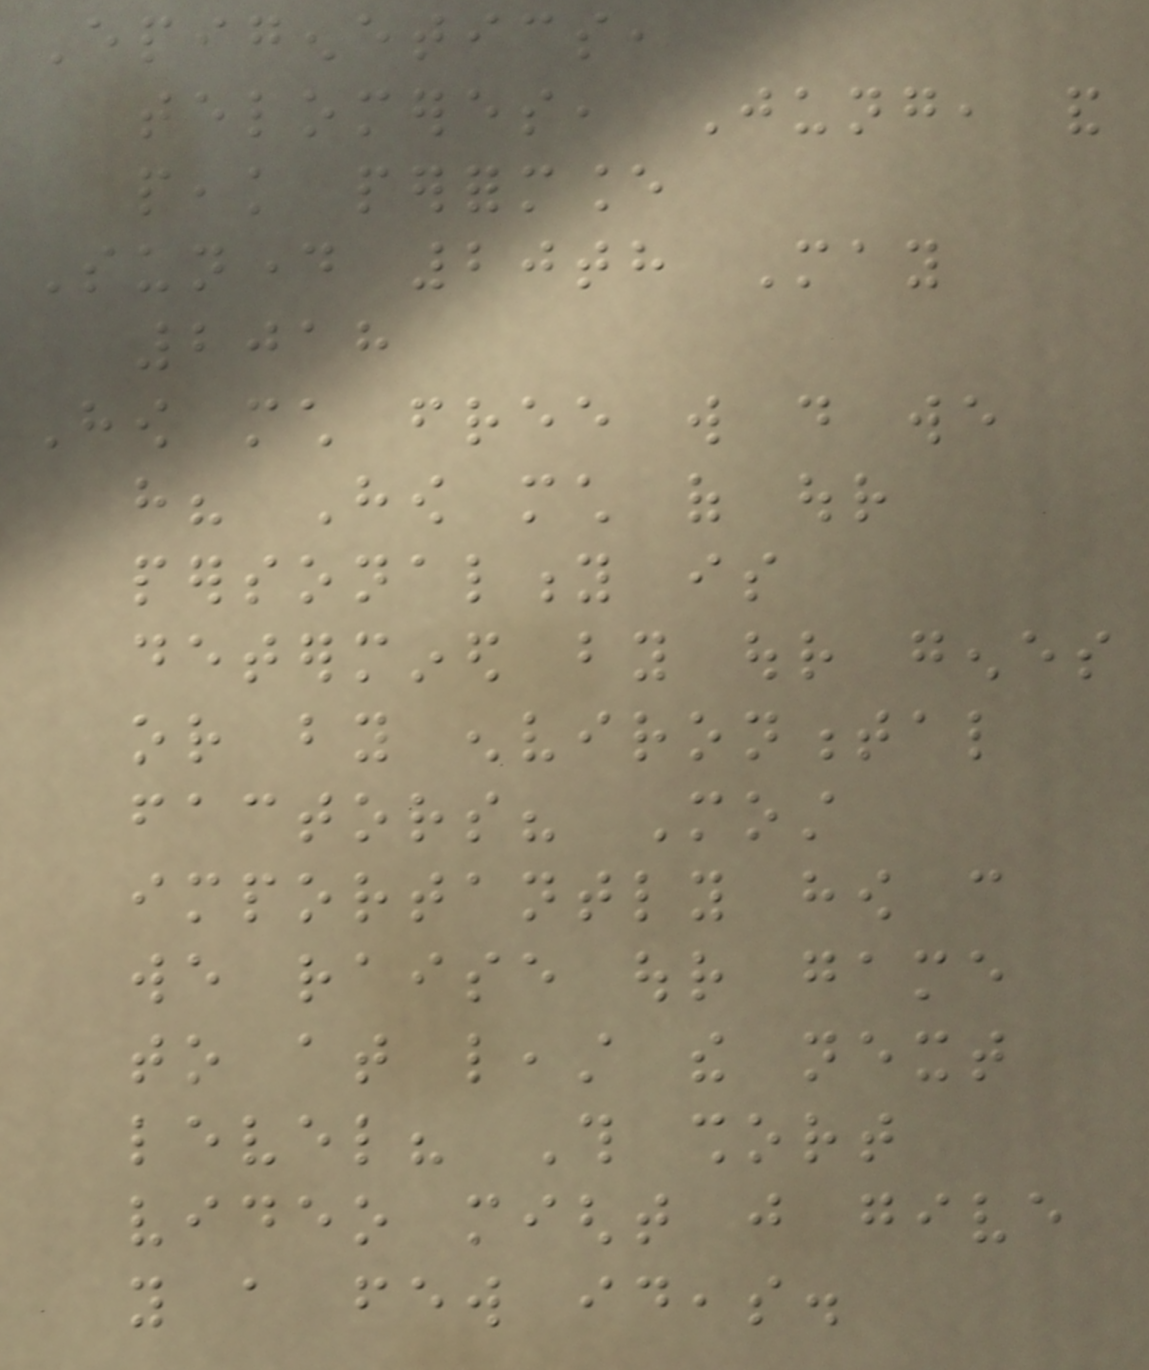Epigenetics,
telomeres, Jung, and
peak performance
Sunday 20th May
2018
How much free will do we
have? How much of our
personality is
determined by our genes
or by environmental
factors? Most
importantly how can
we raise our game
to at least the next
level? This short
video might just give
you a few ideas.
